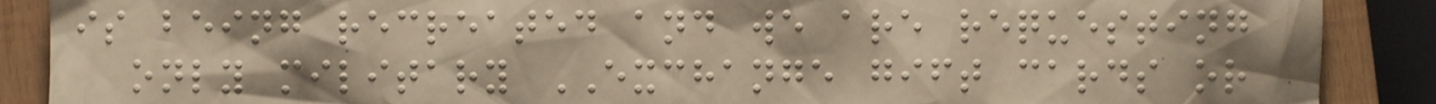is being recreated and we are requesting
only military EXCHANGE gift cards or
